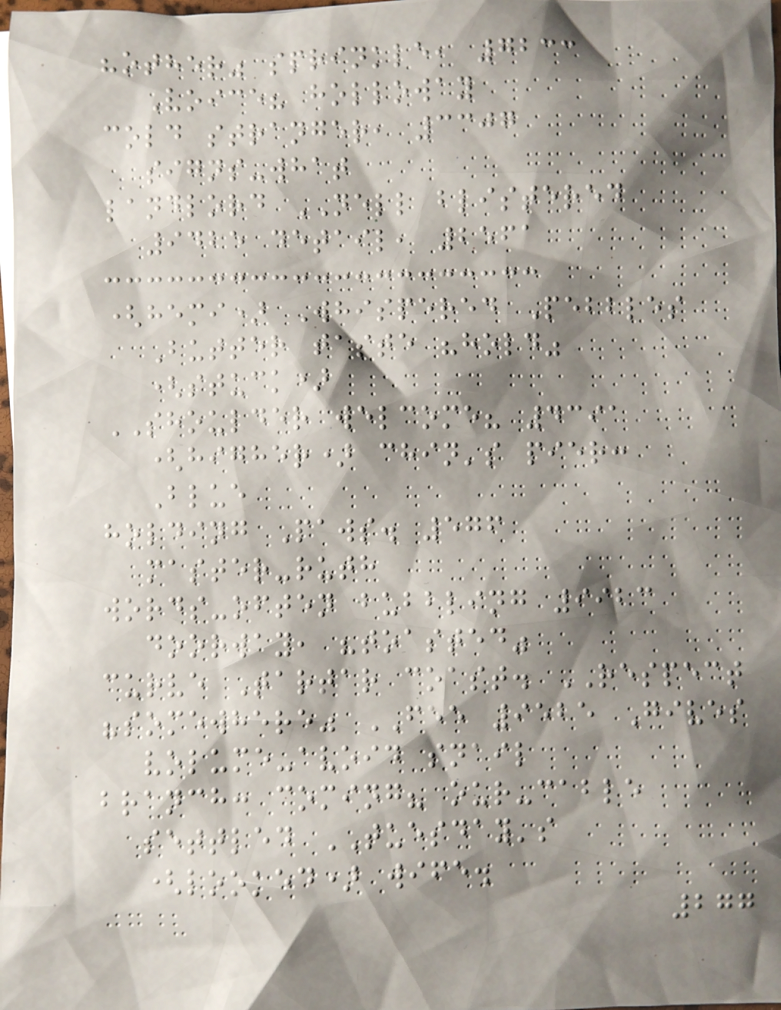"other" sprinkle, 7233
Voice? holloway
cold stranger, 3307
signs-what
landlord NELL blistered
9425 detail, 2561
(hemi) Whispered Pebbles
Butter taste "hold"
(stuck)
SHOULDER welcome? 4391
(higher) chin's pier:
Blue
holding Paws. 576
master-ruth
words-often bubbling 9923
doorway, "toasted"
curve Tartar coast. RESPECT
"somewhere" FEE 9525 Gives
volume-avoid snail
branch: coming? our-cable
settled TUESDAY's
(looked) wife.
277
